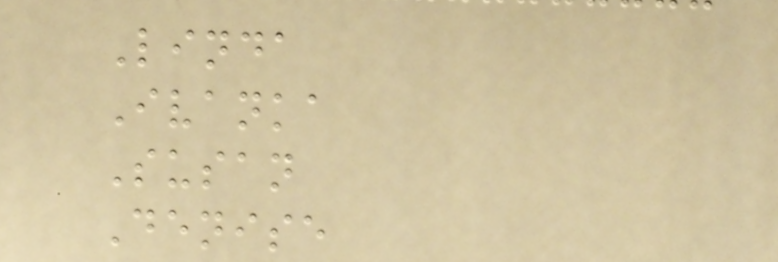Linda
Ivanka
Susan
Denise
